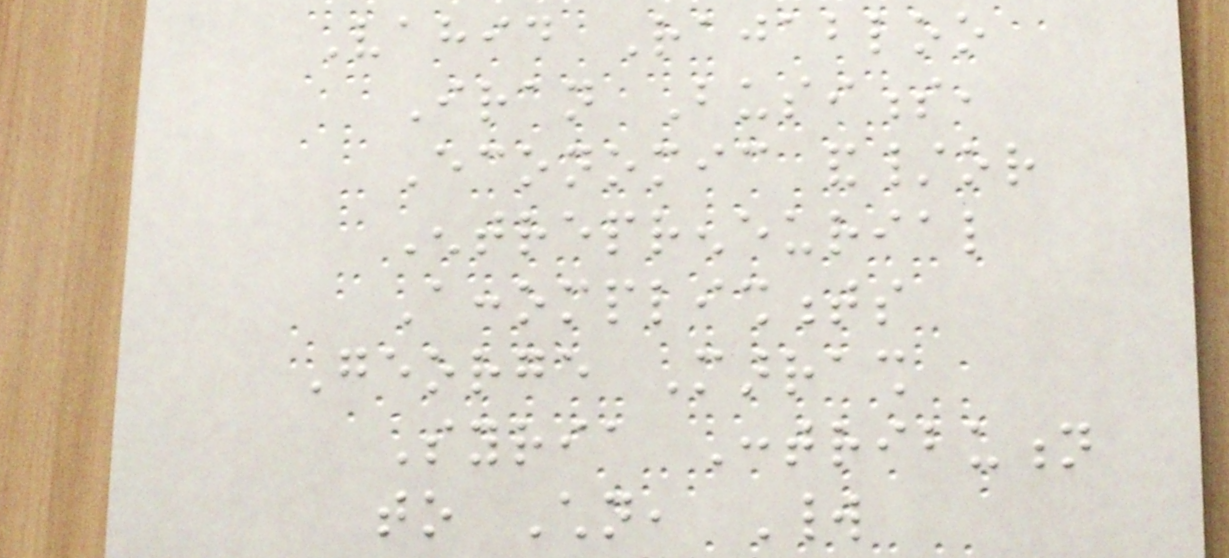Vahid Rajabloo
Iran Business,
Economic and/or
Entrepreneurial
Accomplishments
George Marrash
Syria Contribution
to Children, World
